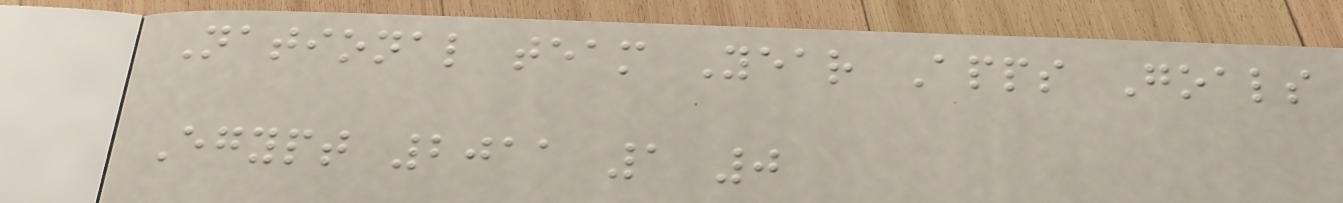National team Year Apps Goals
Egypt 2011 1 0
